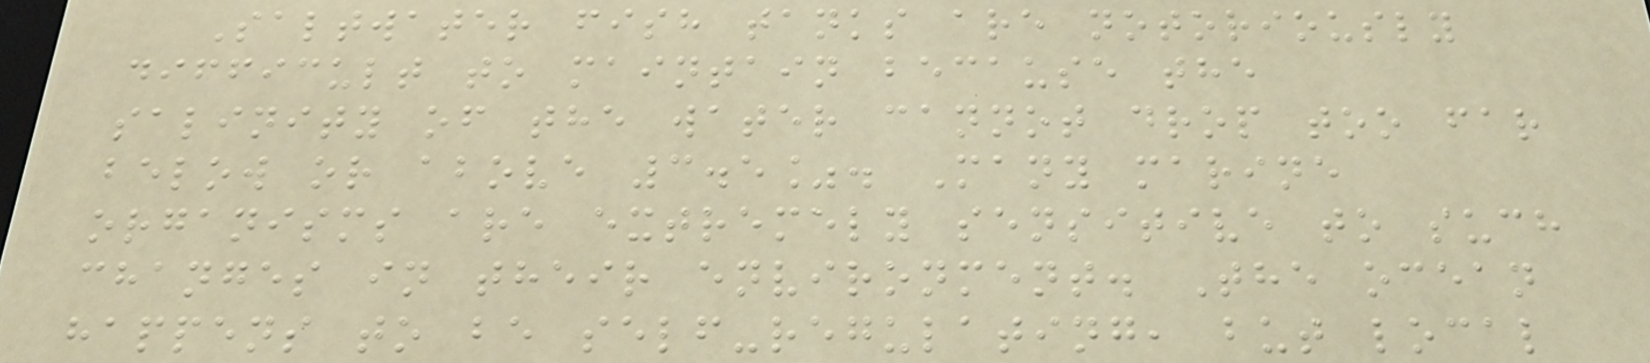Saltwater fish tanks are notoriously
difficult to maintain because the
salinity of the water cannot drop too far
below or above 3.5%. Many marine
organisms are extremely sensitive to such
changes in their environment. The ocean
happens to be self-regulating, but local
